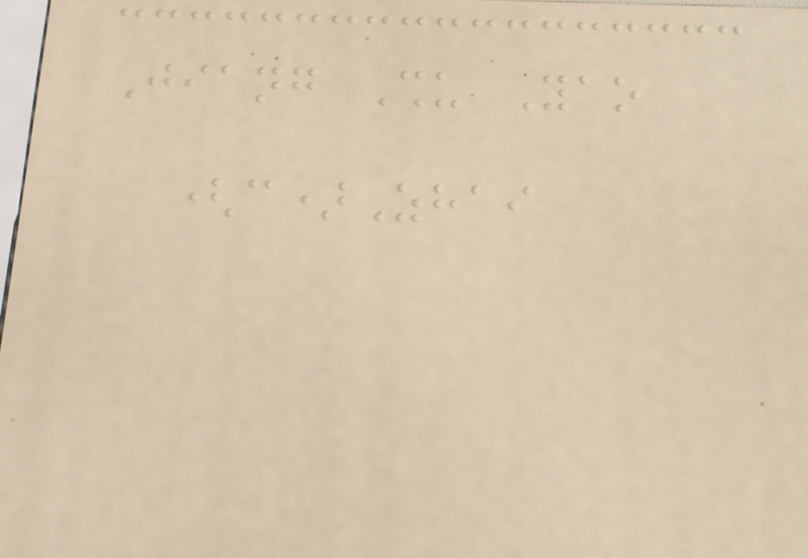Jiang Shu Yao
(c)Zhai
